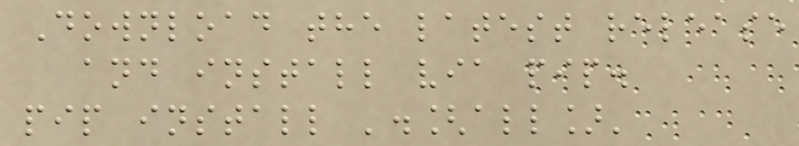Download the latest release
and install via pip.
pip install '.[all]'
